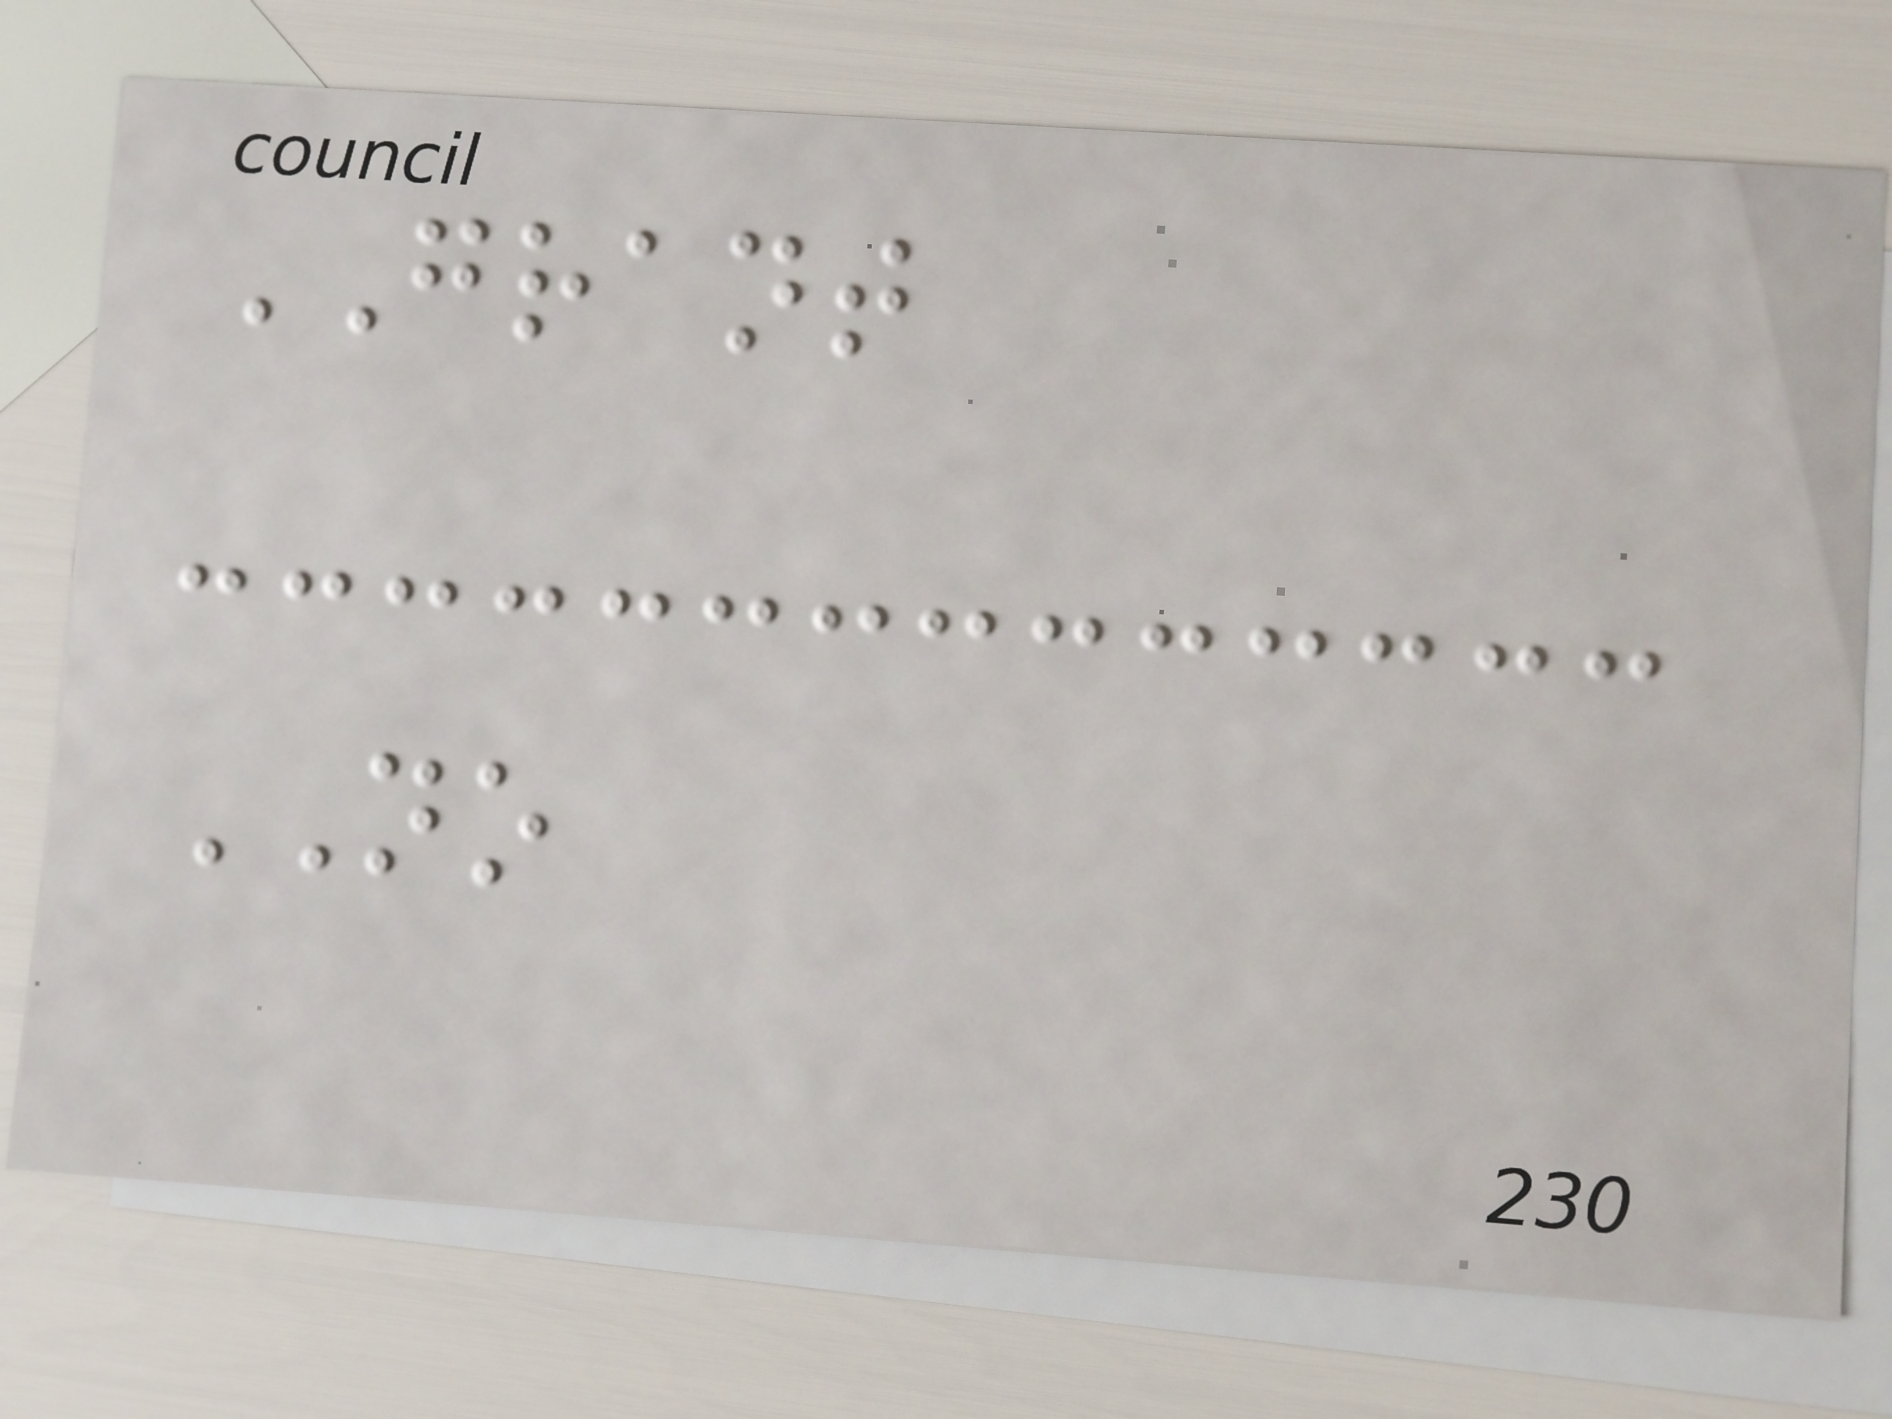GRANT
NO
